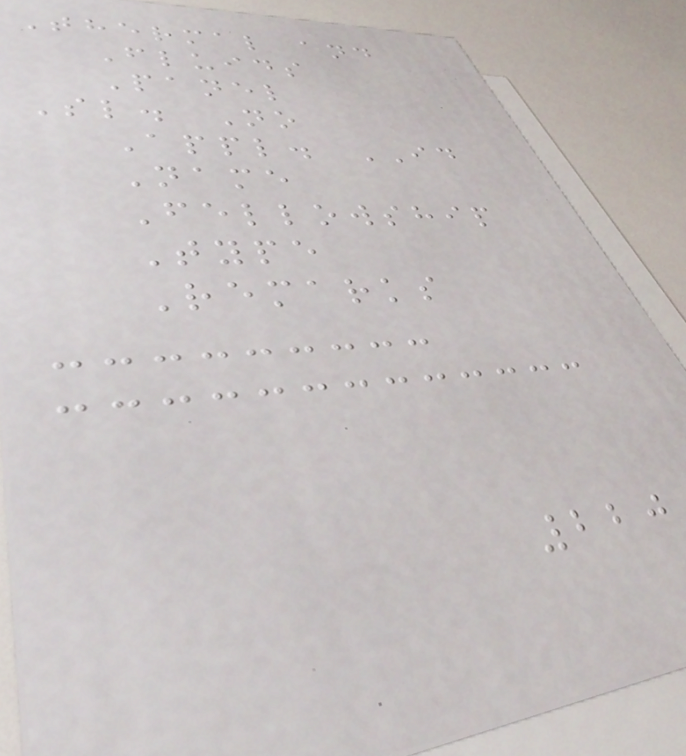Thermal and
Fluids
Panel
Sl. No
Appl. ID
Name
Fellowship
Type
Remarks
220
